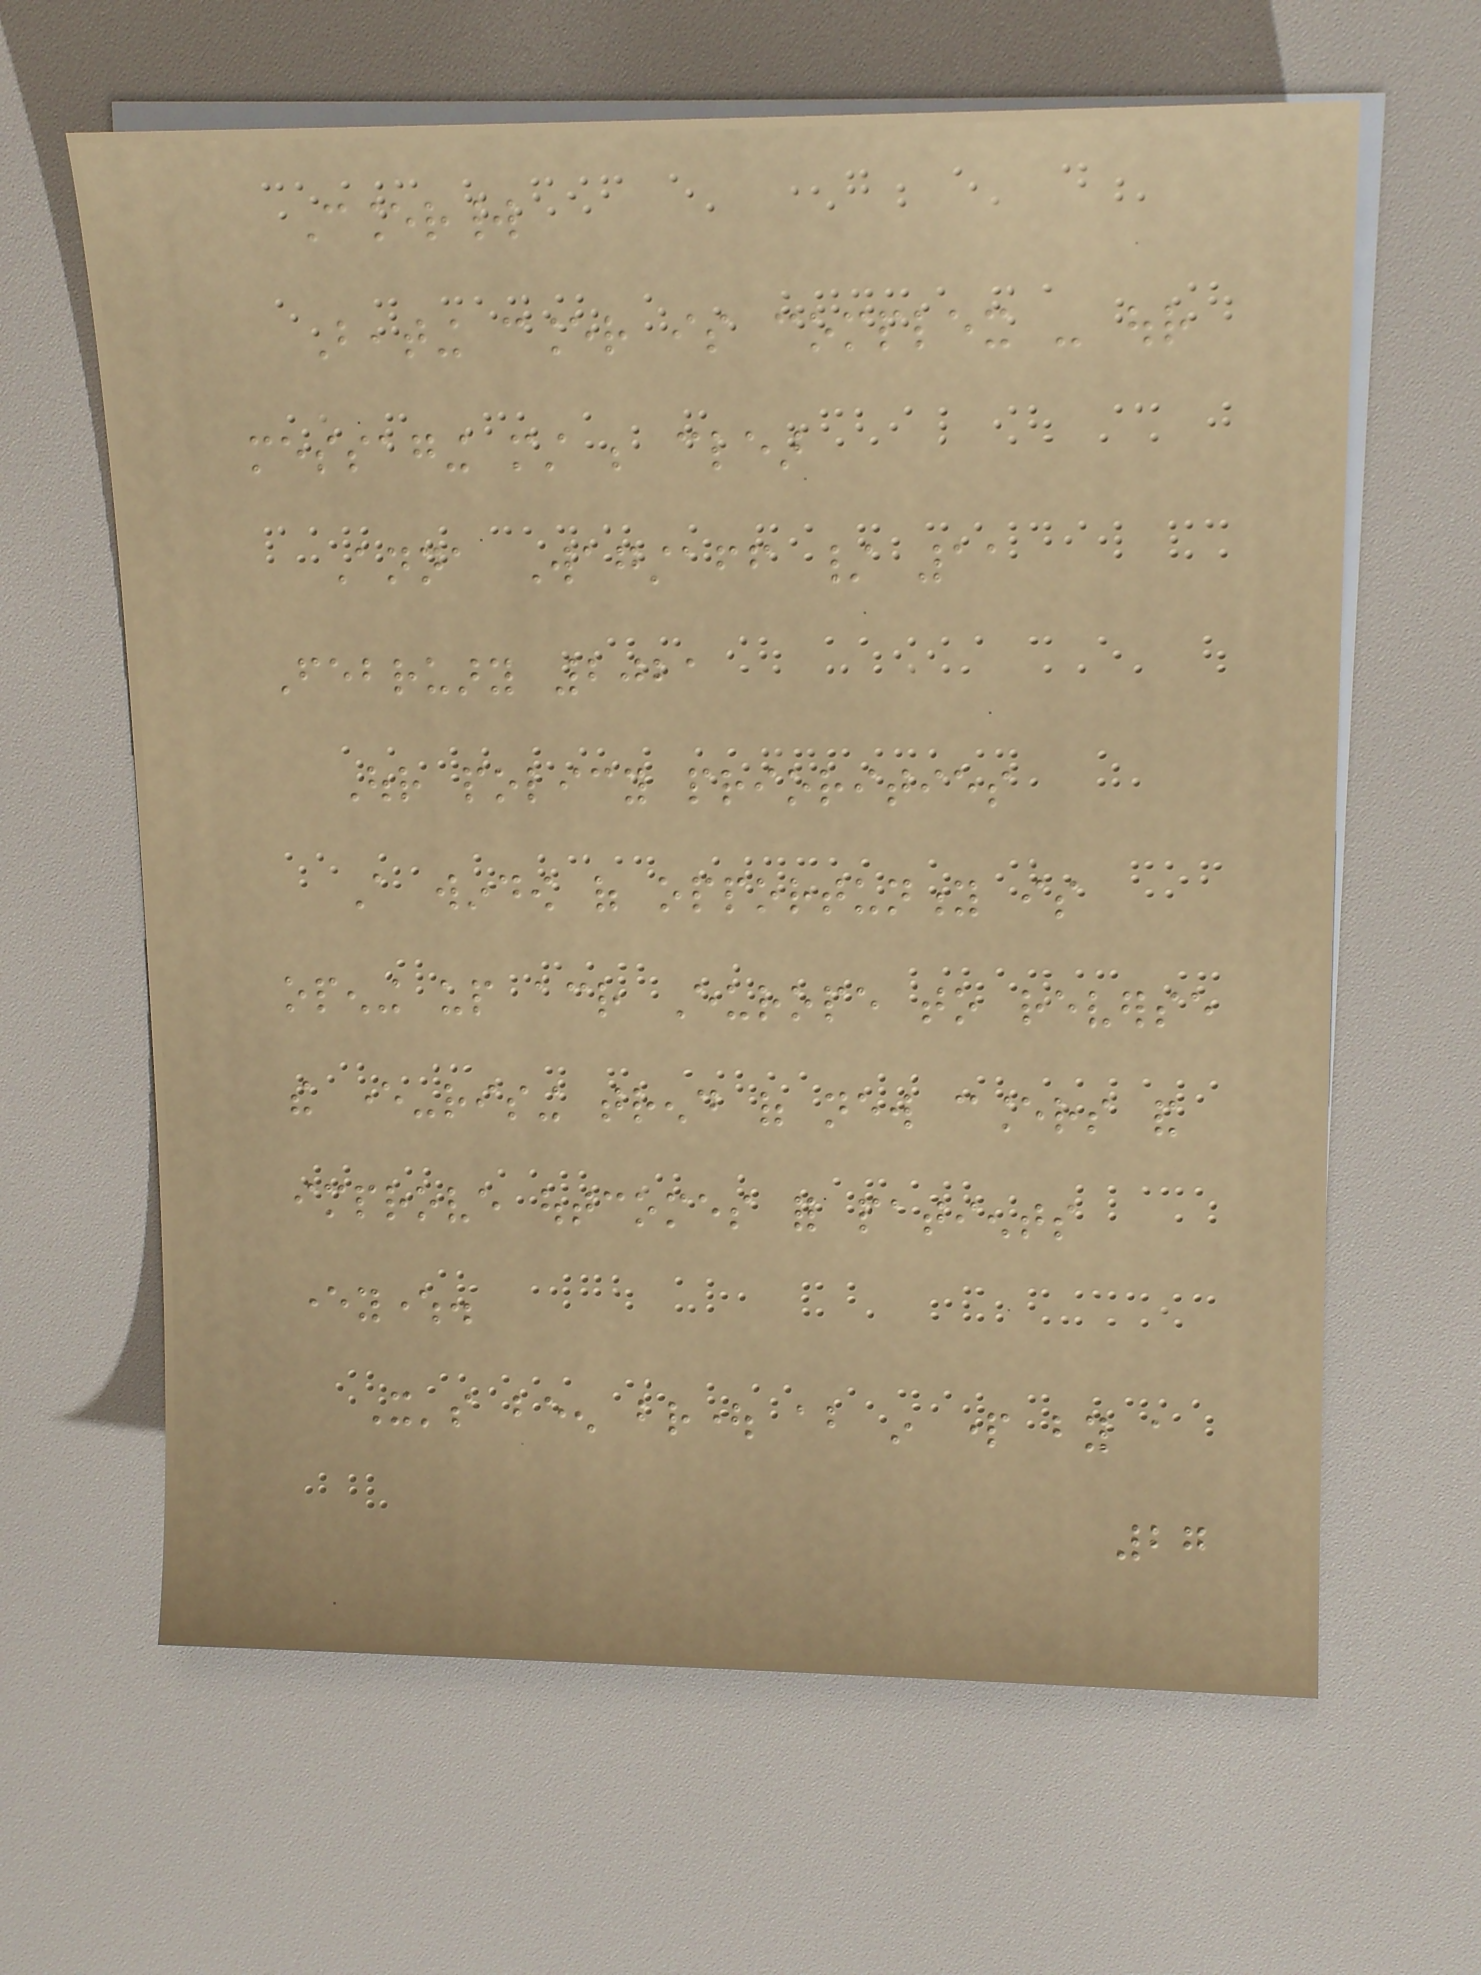Cancerworld
Beating cancer is complex - our
messaging must be clear
Anna Wagstaff / 11
February 2021
Our policy priorities
A window of opportunity is
opening up across Europe to reverse
the ever-rising trend of new cancers and
improve outcomes for patients
everywhere.
It's been brought about in part by a
27
